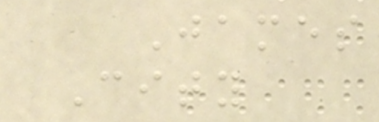James
City
